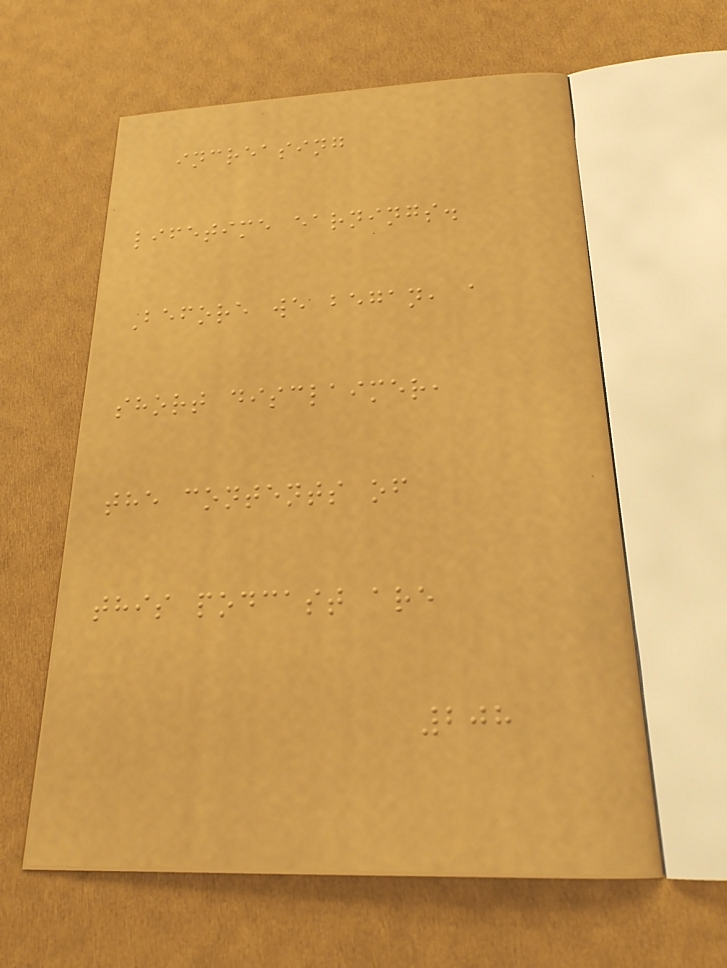increasing
lifetime earnings.
Before we began, a
short disclaimer,
the contents of
this podcast are
208
